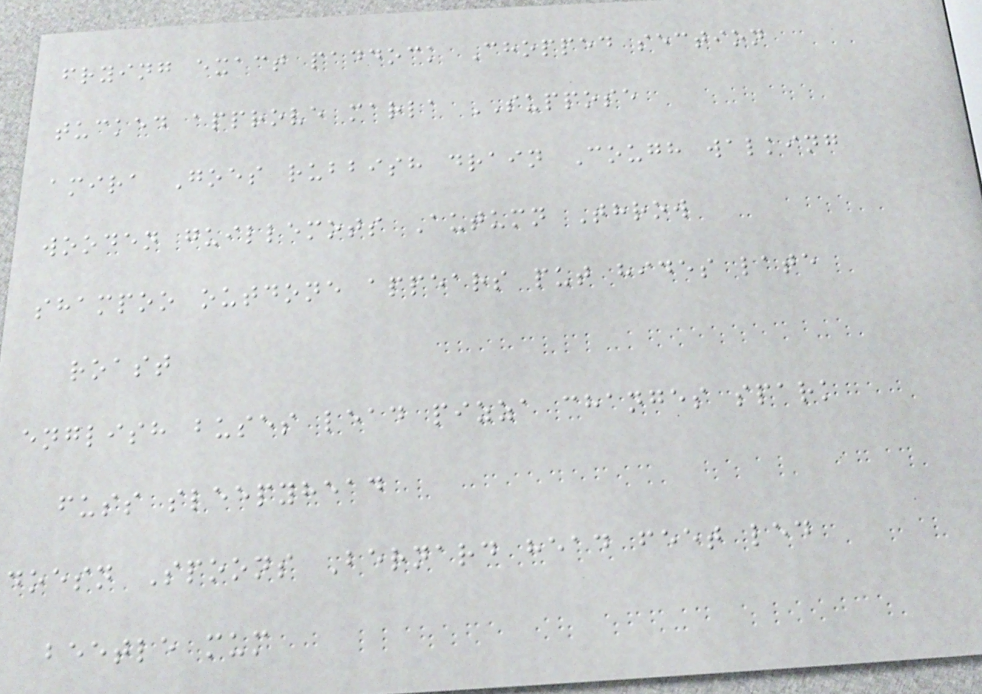frying exact paddock Chopped section
tucked approve marla SUPPOSE
amira Goes rubbish drain Cough walking
wooden guillemots Autumn Throw
shampoo outdone appears put hides late
roast
english buses lead pizza changes spark
fuss sleepyhead
doesn Spoons Bernard head feet led
beetle mum
